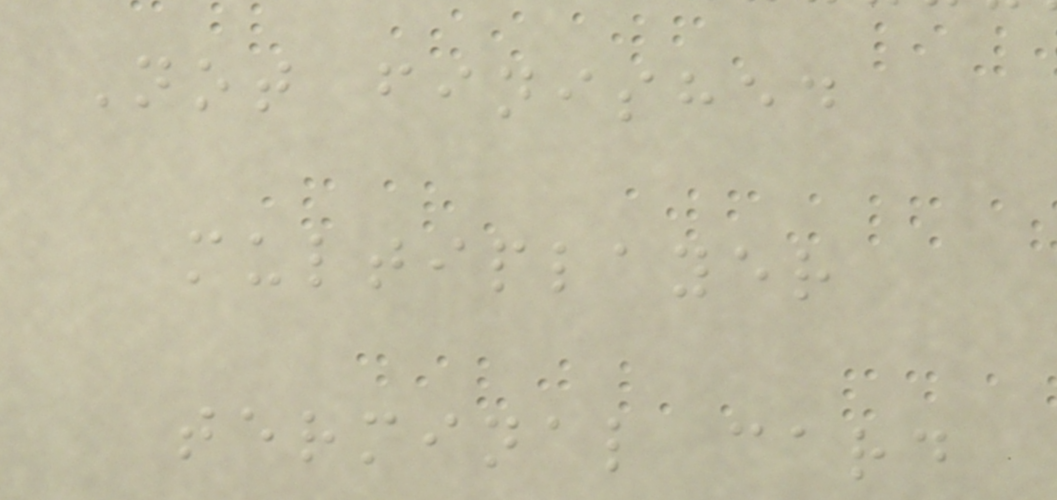Not finished
multiplayer
terminal card
